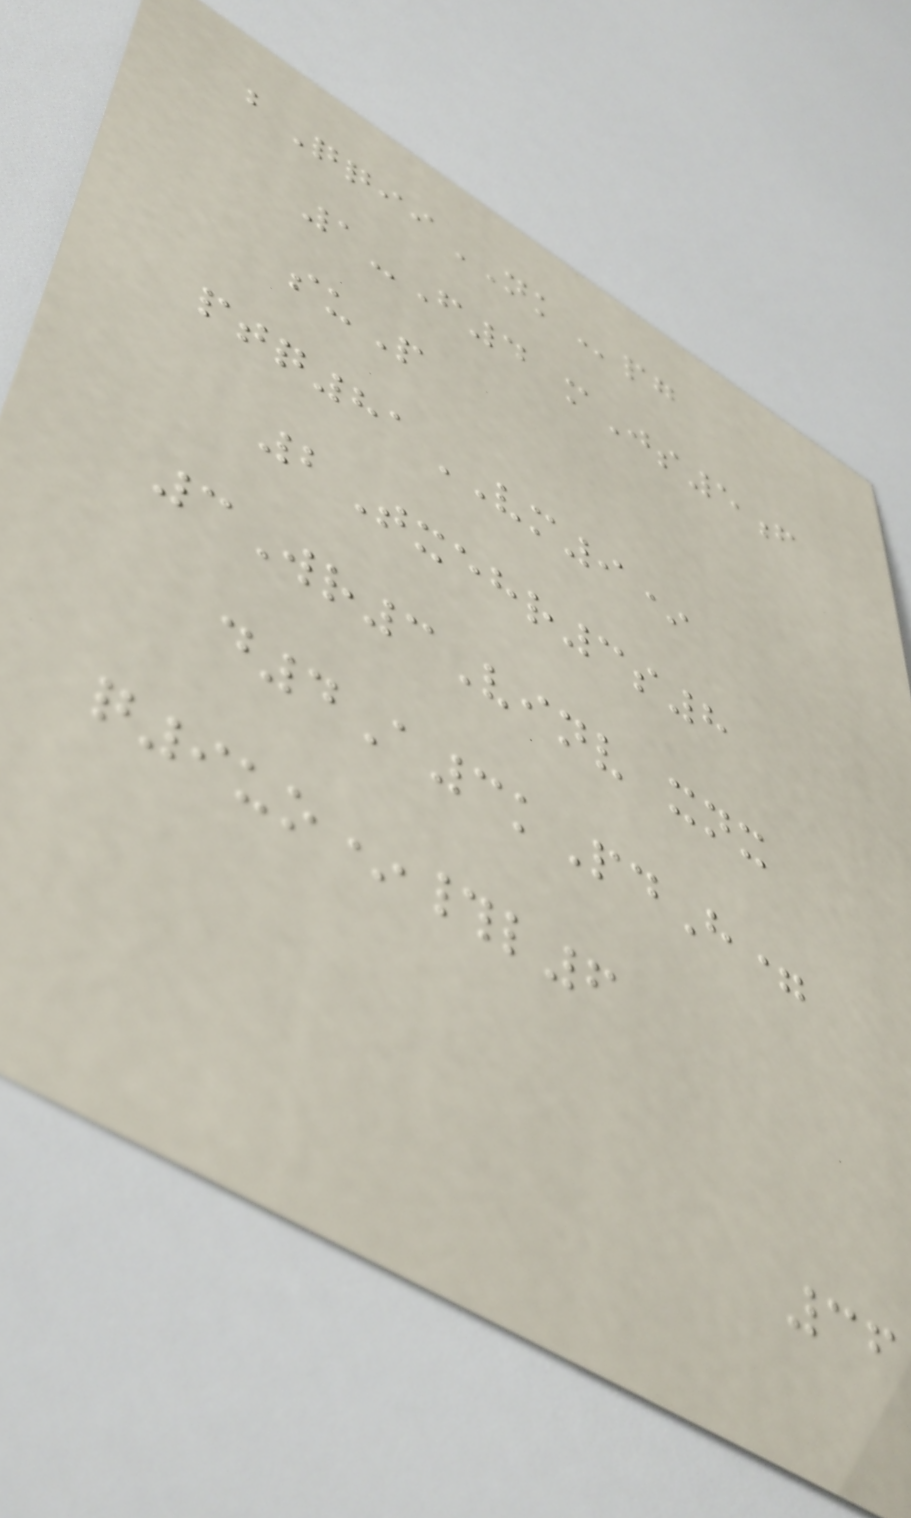bQqiiNKpg
1-F4 mJs5f
suP
ptq81VM9*
2Txehr3s8
3Wr3Vinv xnx
d4A3kPdH=
q9uo*#l6
36
